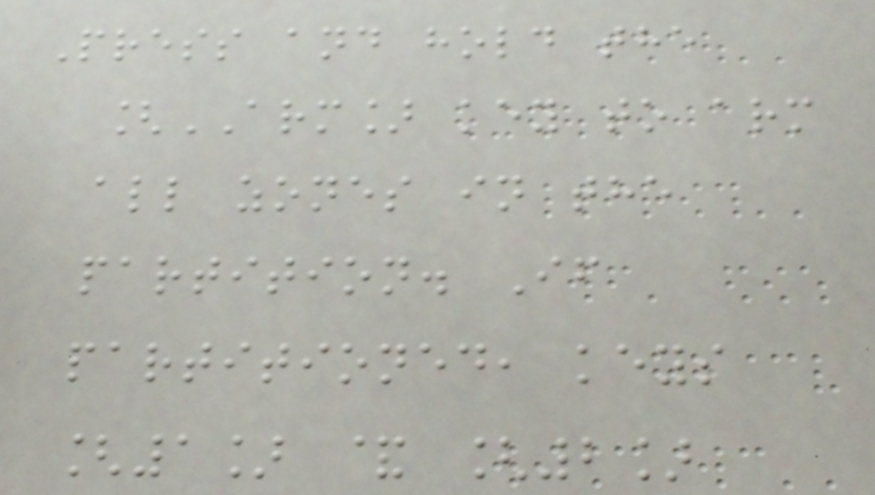Press and hold the
[ARM] key to arm
all zones in the
partition. If
partitioned, keys
[1] & [2]
